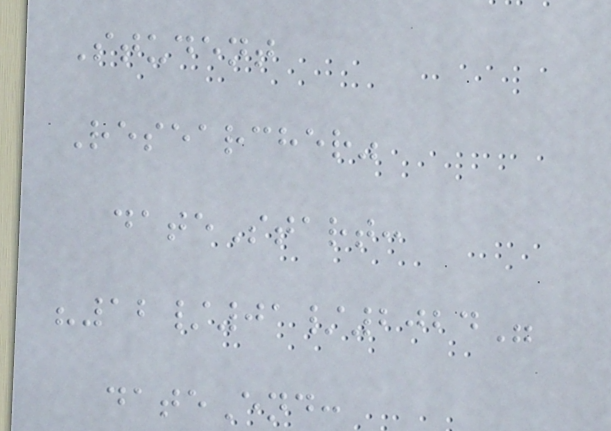Student
Researcher"
dateStart:
"12/01/2024"
dateEnd:
